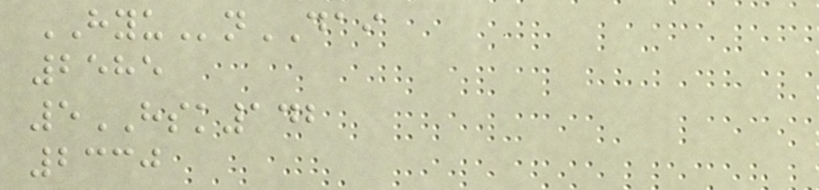HYUnDAI
2585
5HSK142
2330
